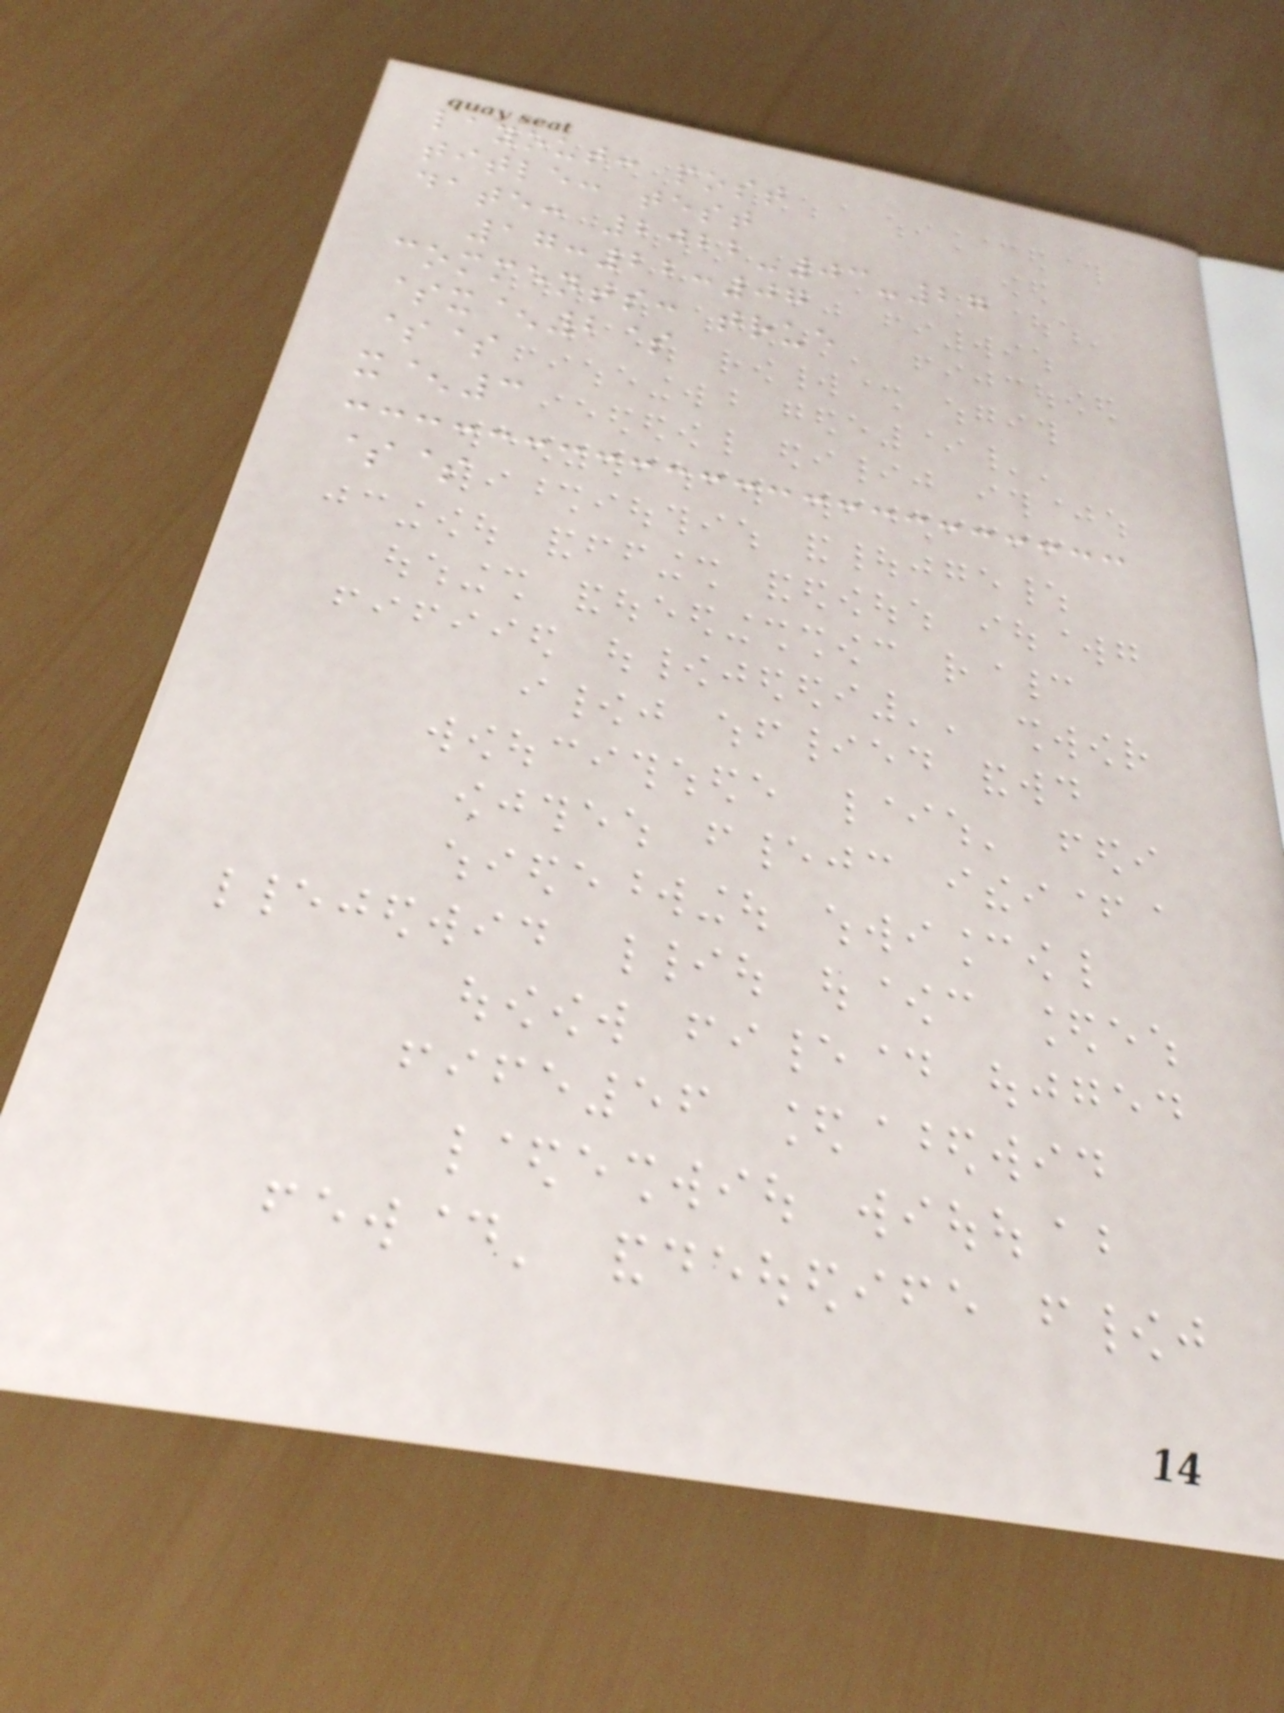layout: post
title: test
date: 2022-03-27
17:22:07
comments: true
$x^2$
$$
x^3
$$
